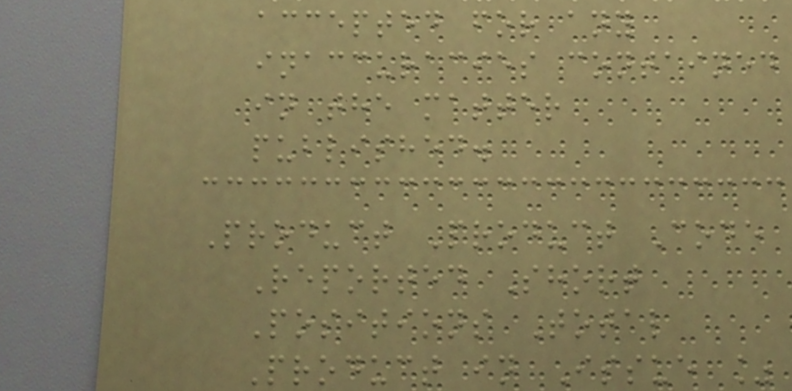accepted for any
inaccuracies contained
in the matter
published.
Product Product Code
Reported Short
Positions Total
Product in Issue %
